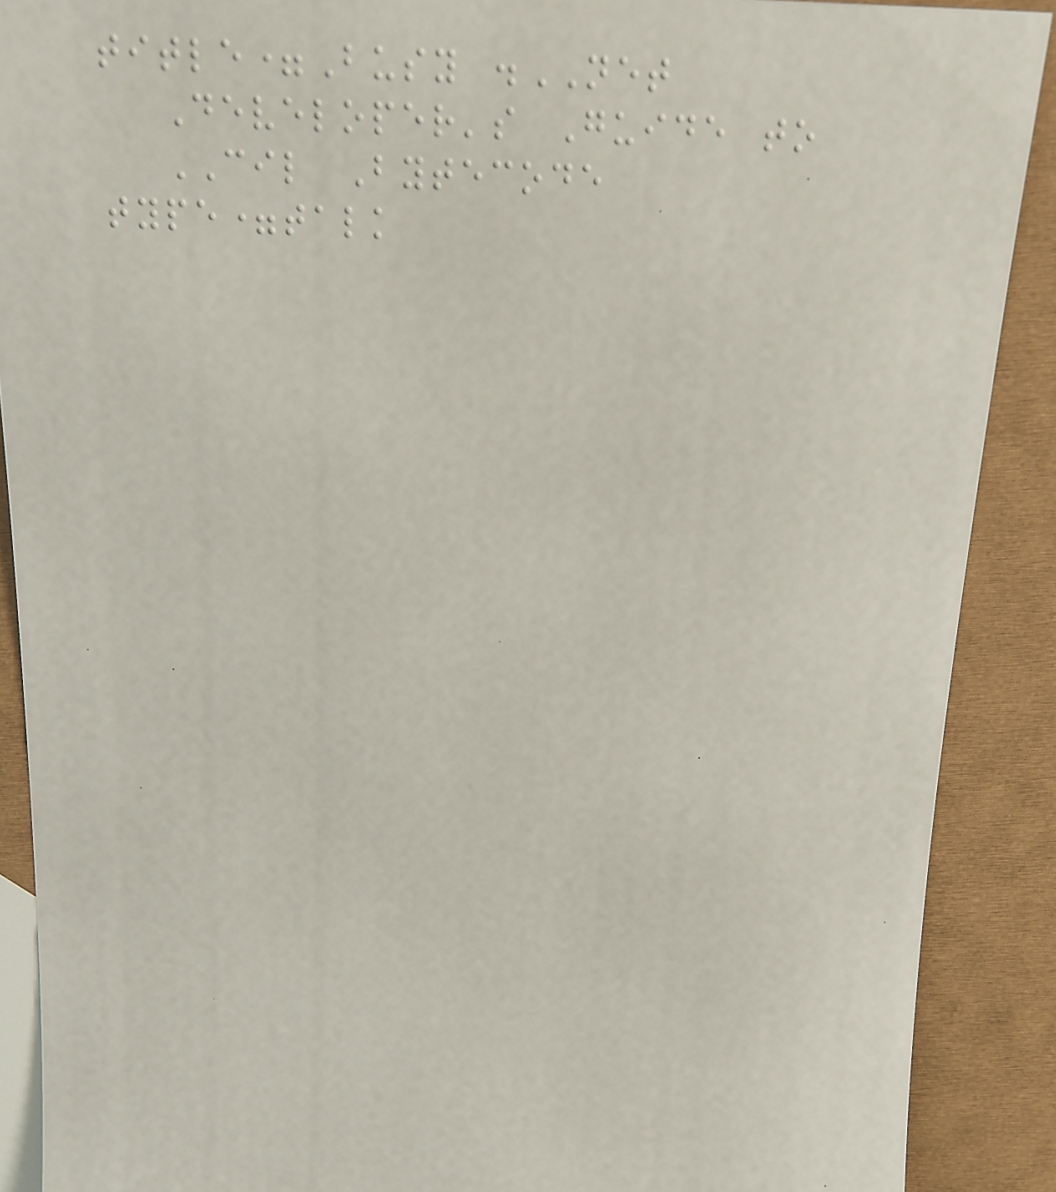title=Busy .NET
Developer's Guide to
CIL Bytecode
type=talk
